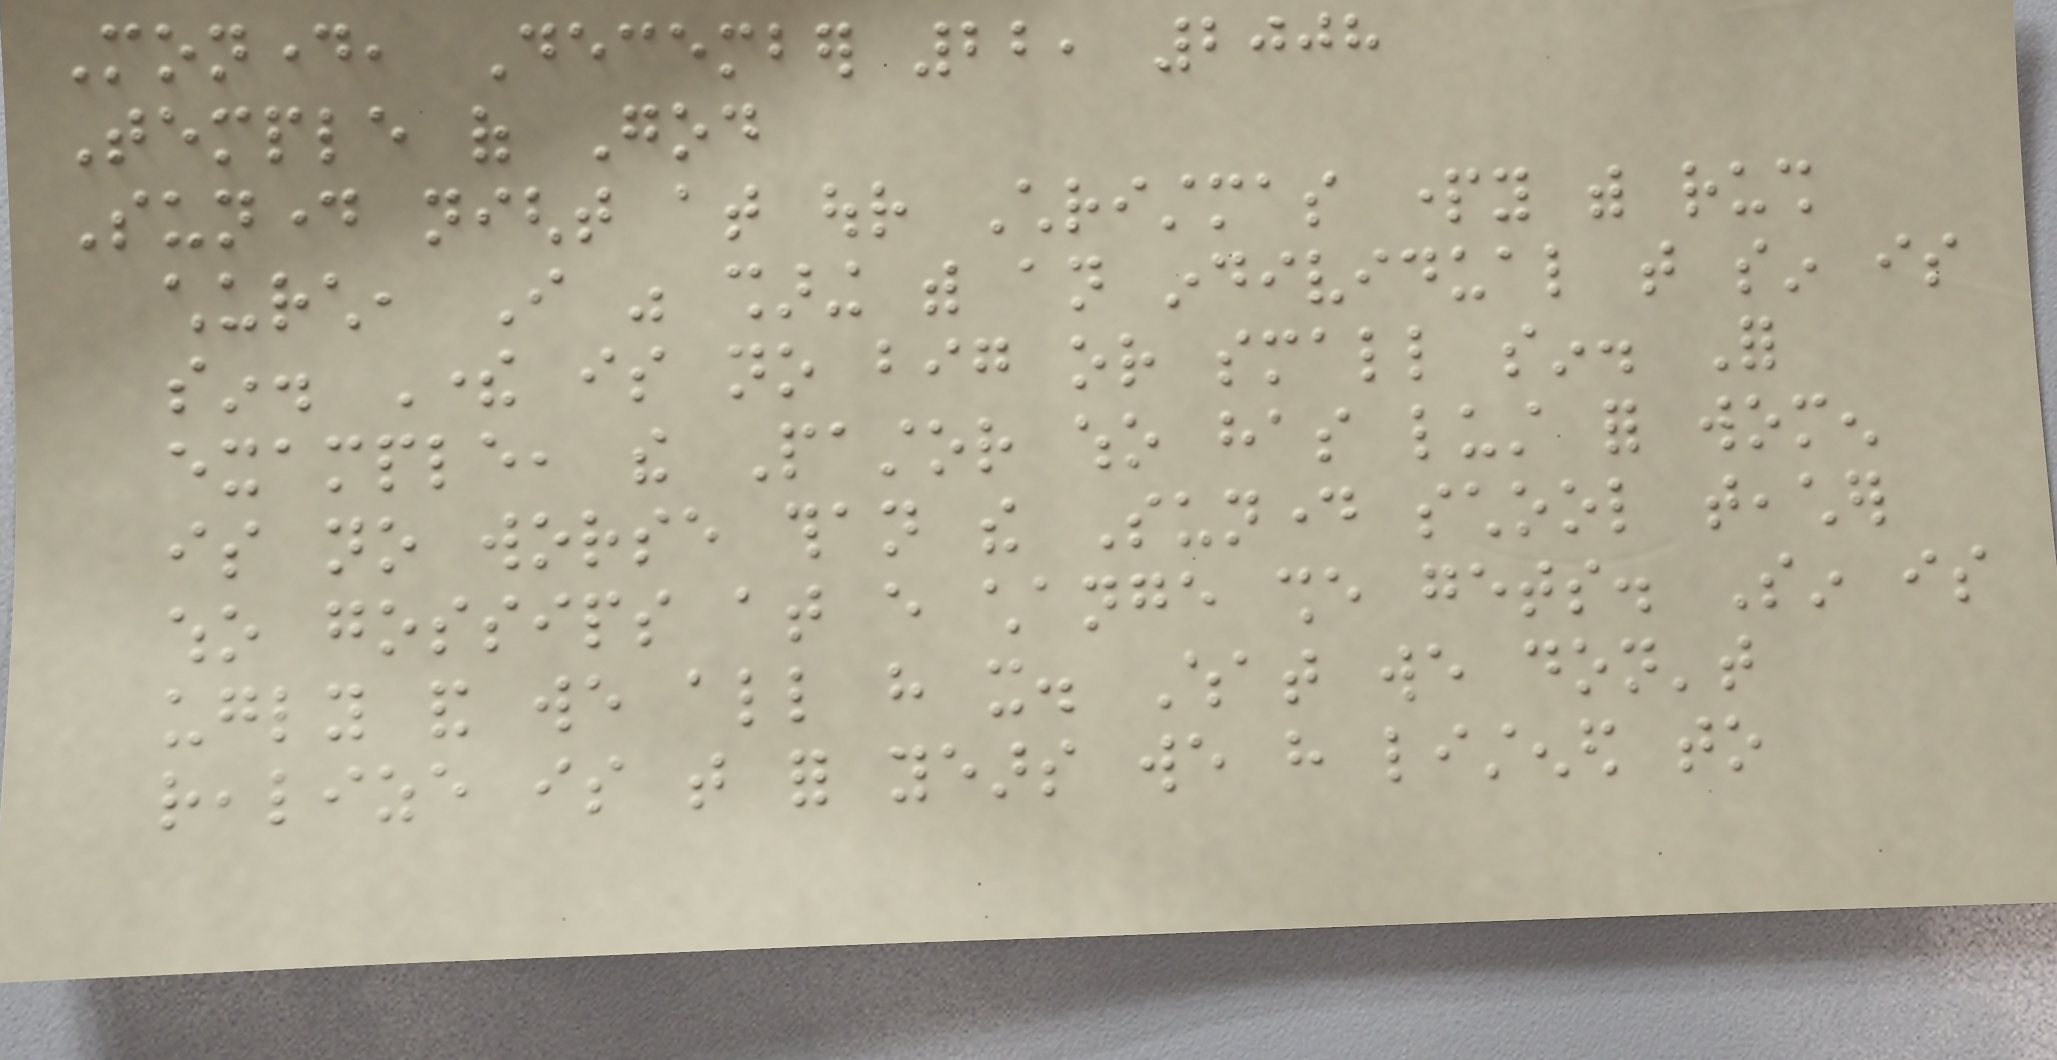Monday, December 22, 2008
Temple of God
Sunday night at our Christmas party with rush
church, I was sharing with an individual that sin is
sin. There is no big or small sin. For
example, the Pastor who has lust for women
is no worse than the Sunday school teacher
who gossips at every change she gets. Sin is
ugly and we all have it. What we don't
realize is that for years we have listened to
